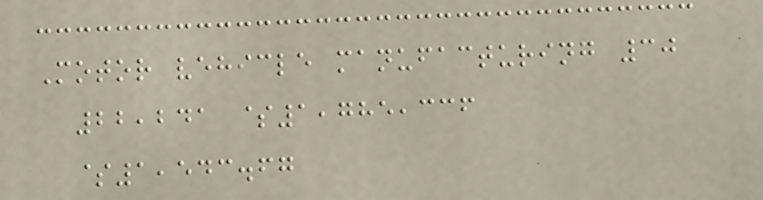Motor vehicle manufacturing 30
22,241 $1,785,336
$1,543.67
